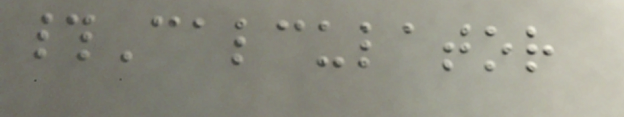#Calculator
